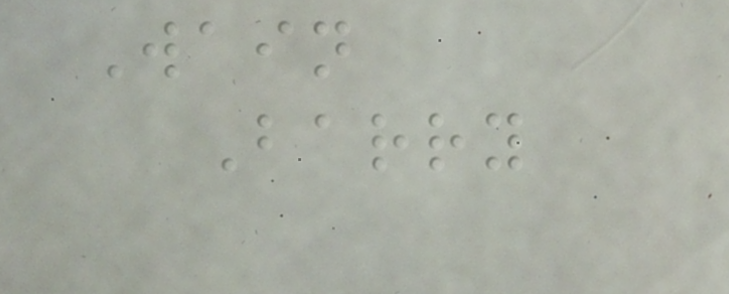Wain
Barry
